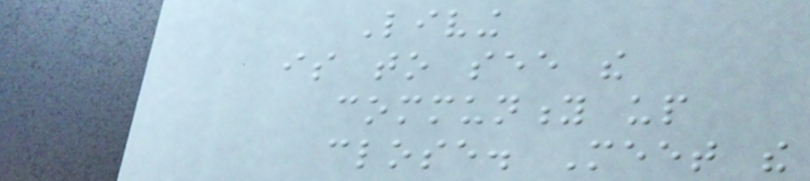Living
is to see the
community up
close. Meet the
